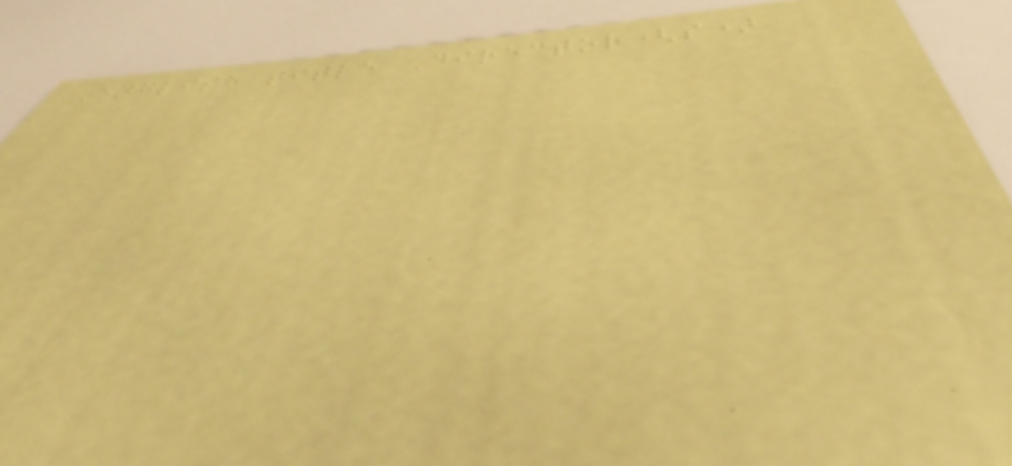English title Director(s)
